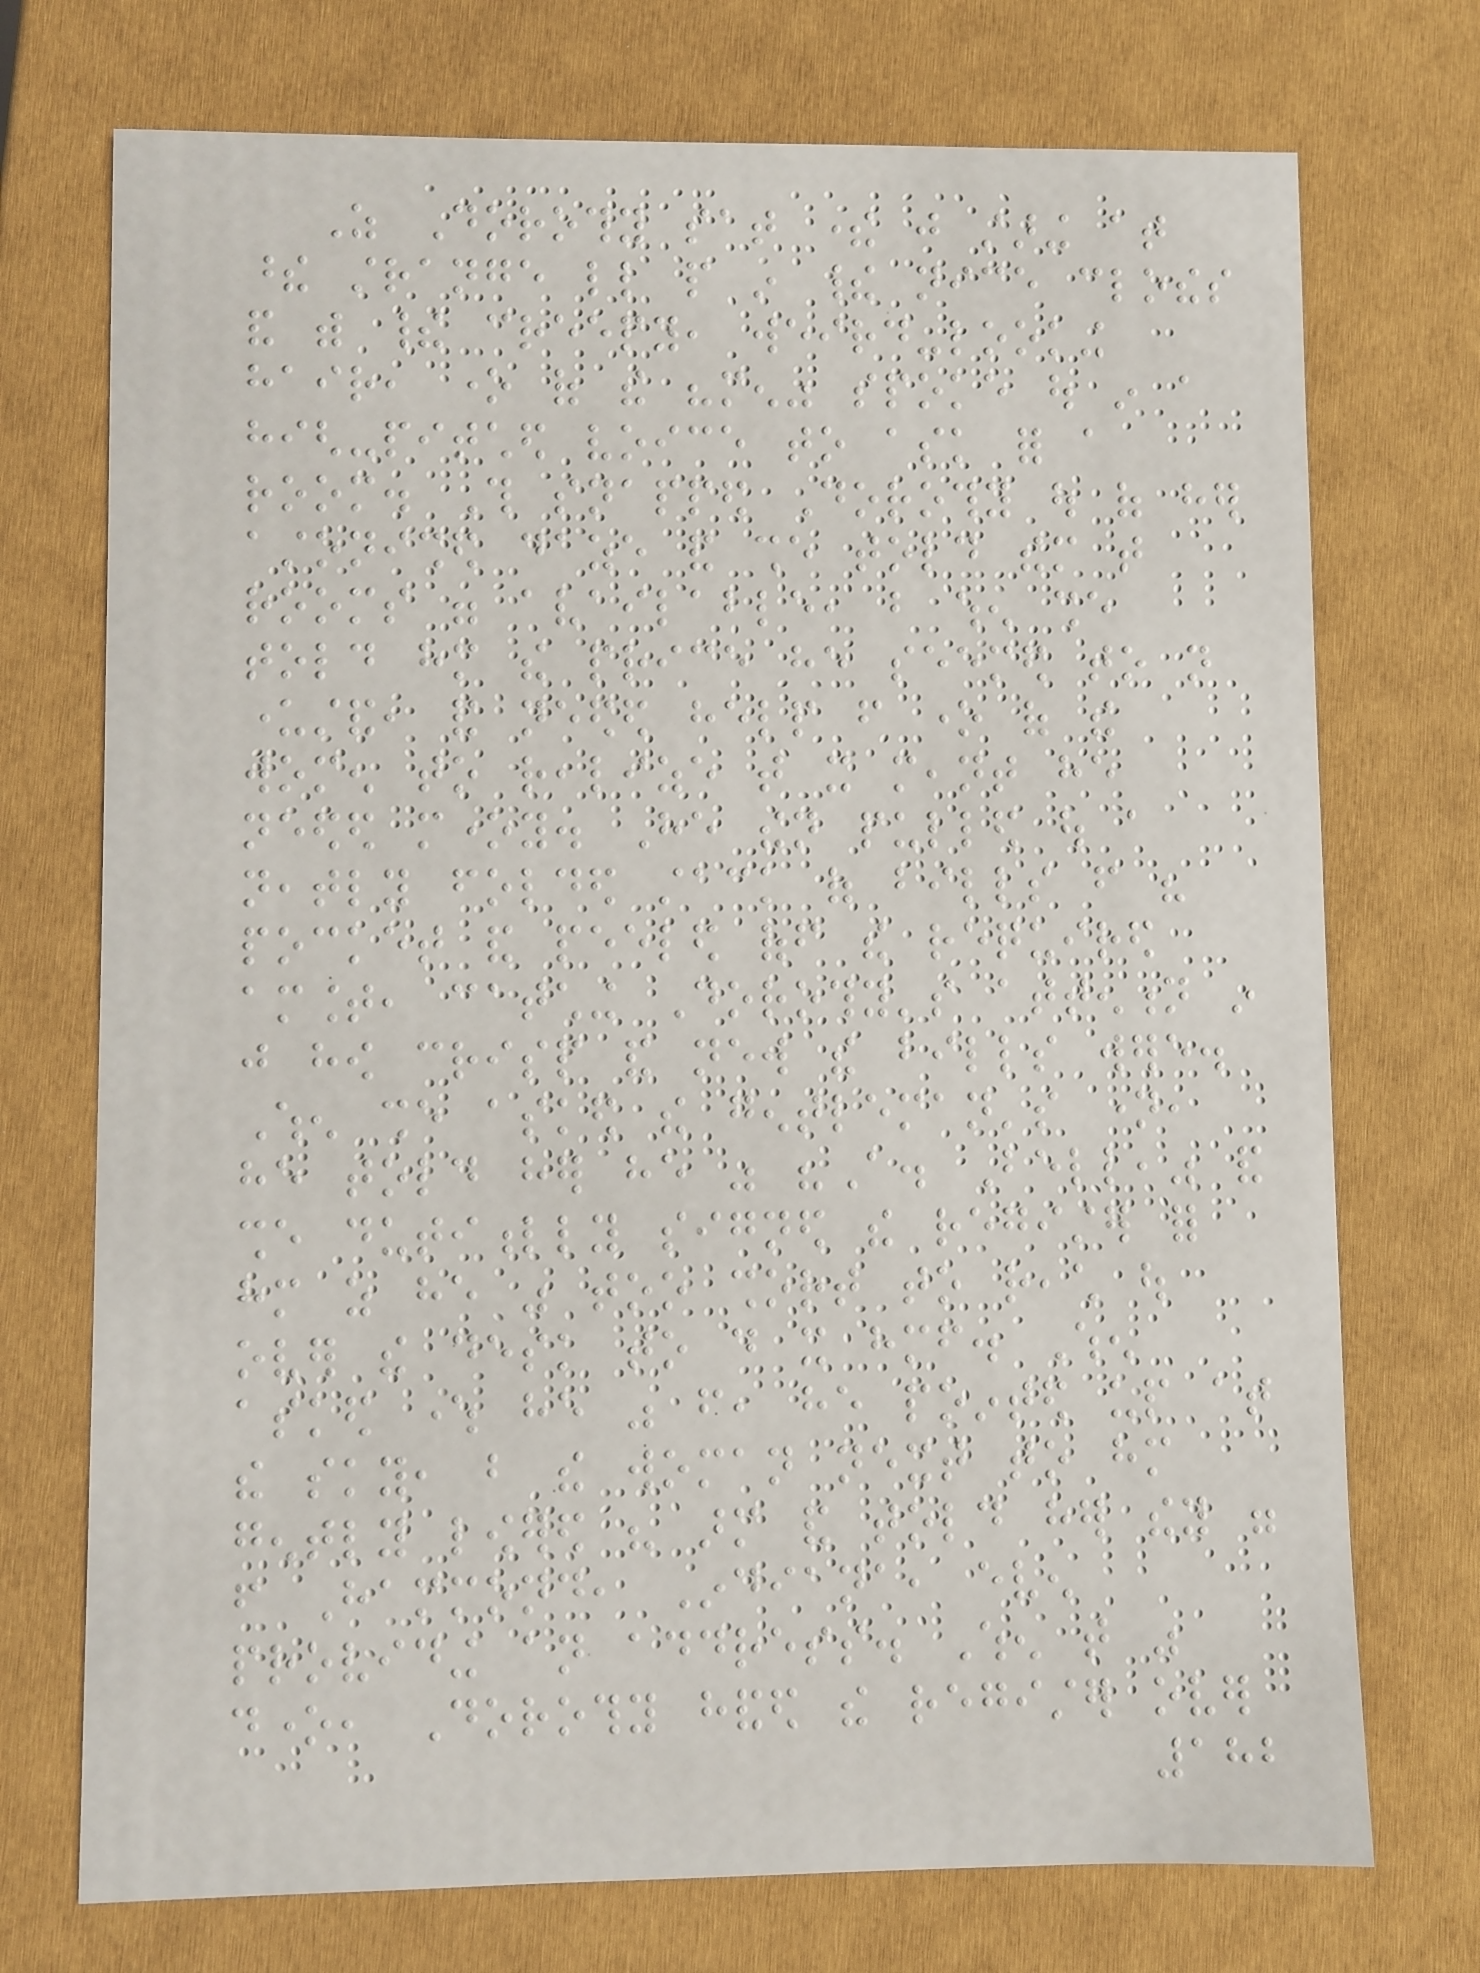As Dorothy sat there just staring at
these strange little people in their nice clothes
and with their creepy, weird-looking
hair, one of the "men" spoke out in a
high-pitched voice to ask for a
room. This snapped Dorothy out of her
astonished daze and she told them that
rooms were available, but when she
told him the price he seemed to not
understand, and needed help from one of the
women to realize that it meant he
needed money. He then pulled out a
neatly folded stack of bills from his
pocket and peeled off the required
amount, catching Dorothy's attention in
just how crisp and new the bills were.
When she asked the gentleman's name,
he told her he was "A. Bell," and
she dutifully signed the register for
him as he was too short to reach out
over the desk to do it himself. When
asked where he was from, he pointed up at
the sky, but the woman next to him
gently lowered his arm and told her they were
from Hammond, Indiana, even
providing an address. When that was
done, Dorothy handed the register over
182
